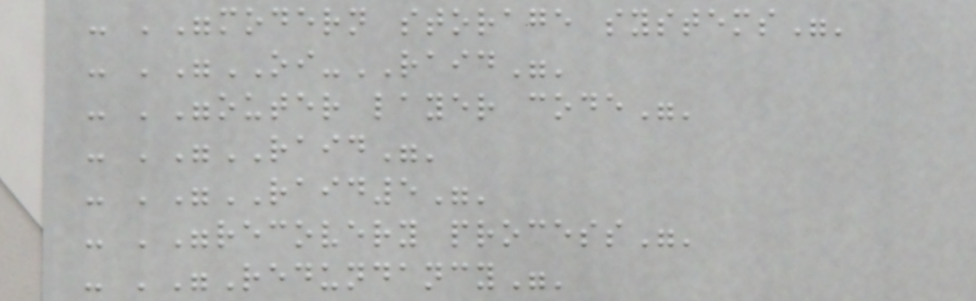- '"modern storage systems"'
- '"OI-RAID"'
- '"outer layer code"'
- '"RAID"'
- '"RAID5"'
- '"recovery process"'
- '"Redundancy"'
